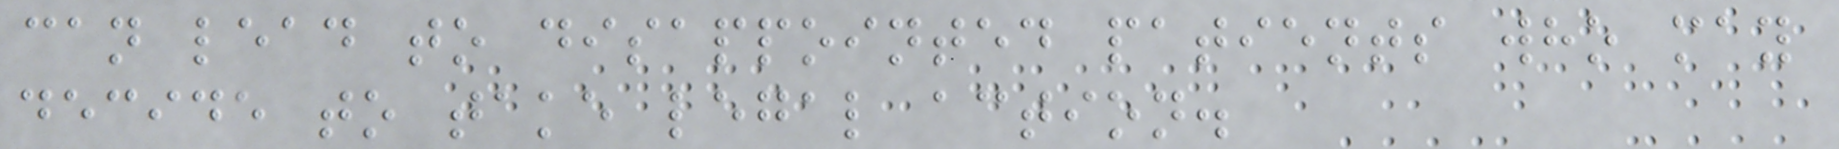can lead to disappointed patients who may
decide to take legal action.
